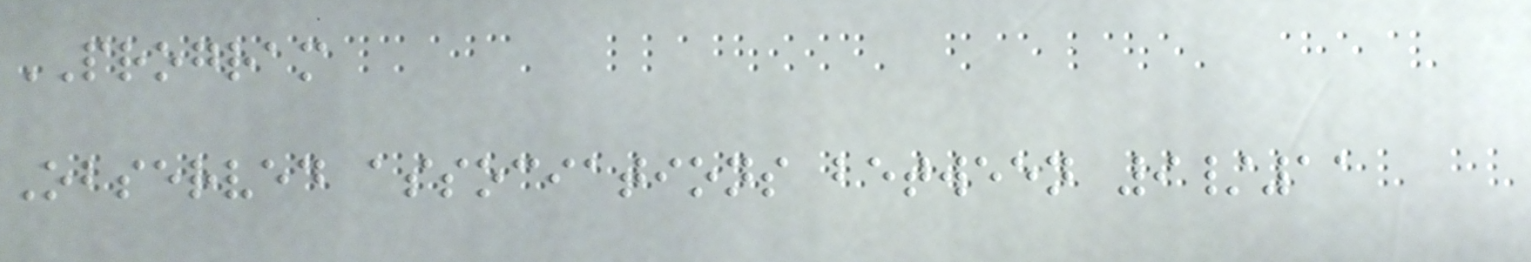PROGRAM
Observed associations between 9/11
